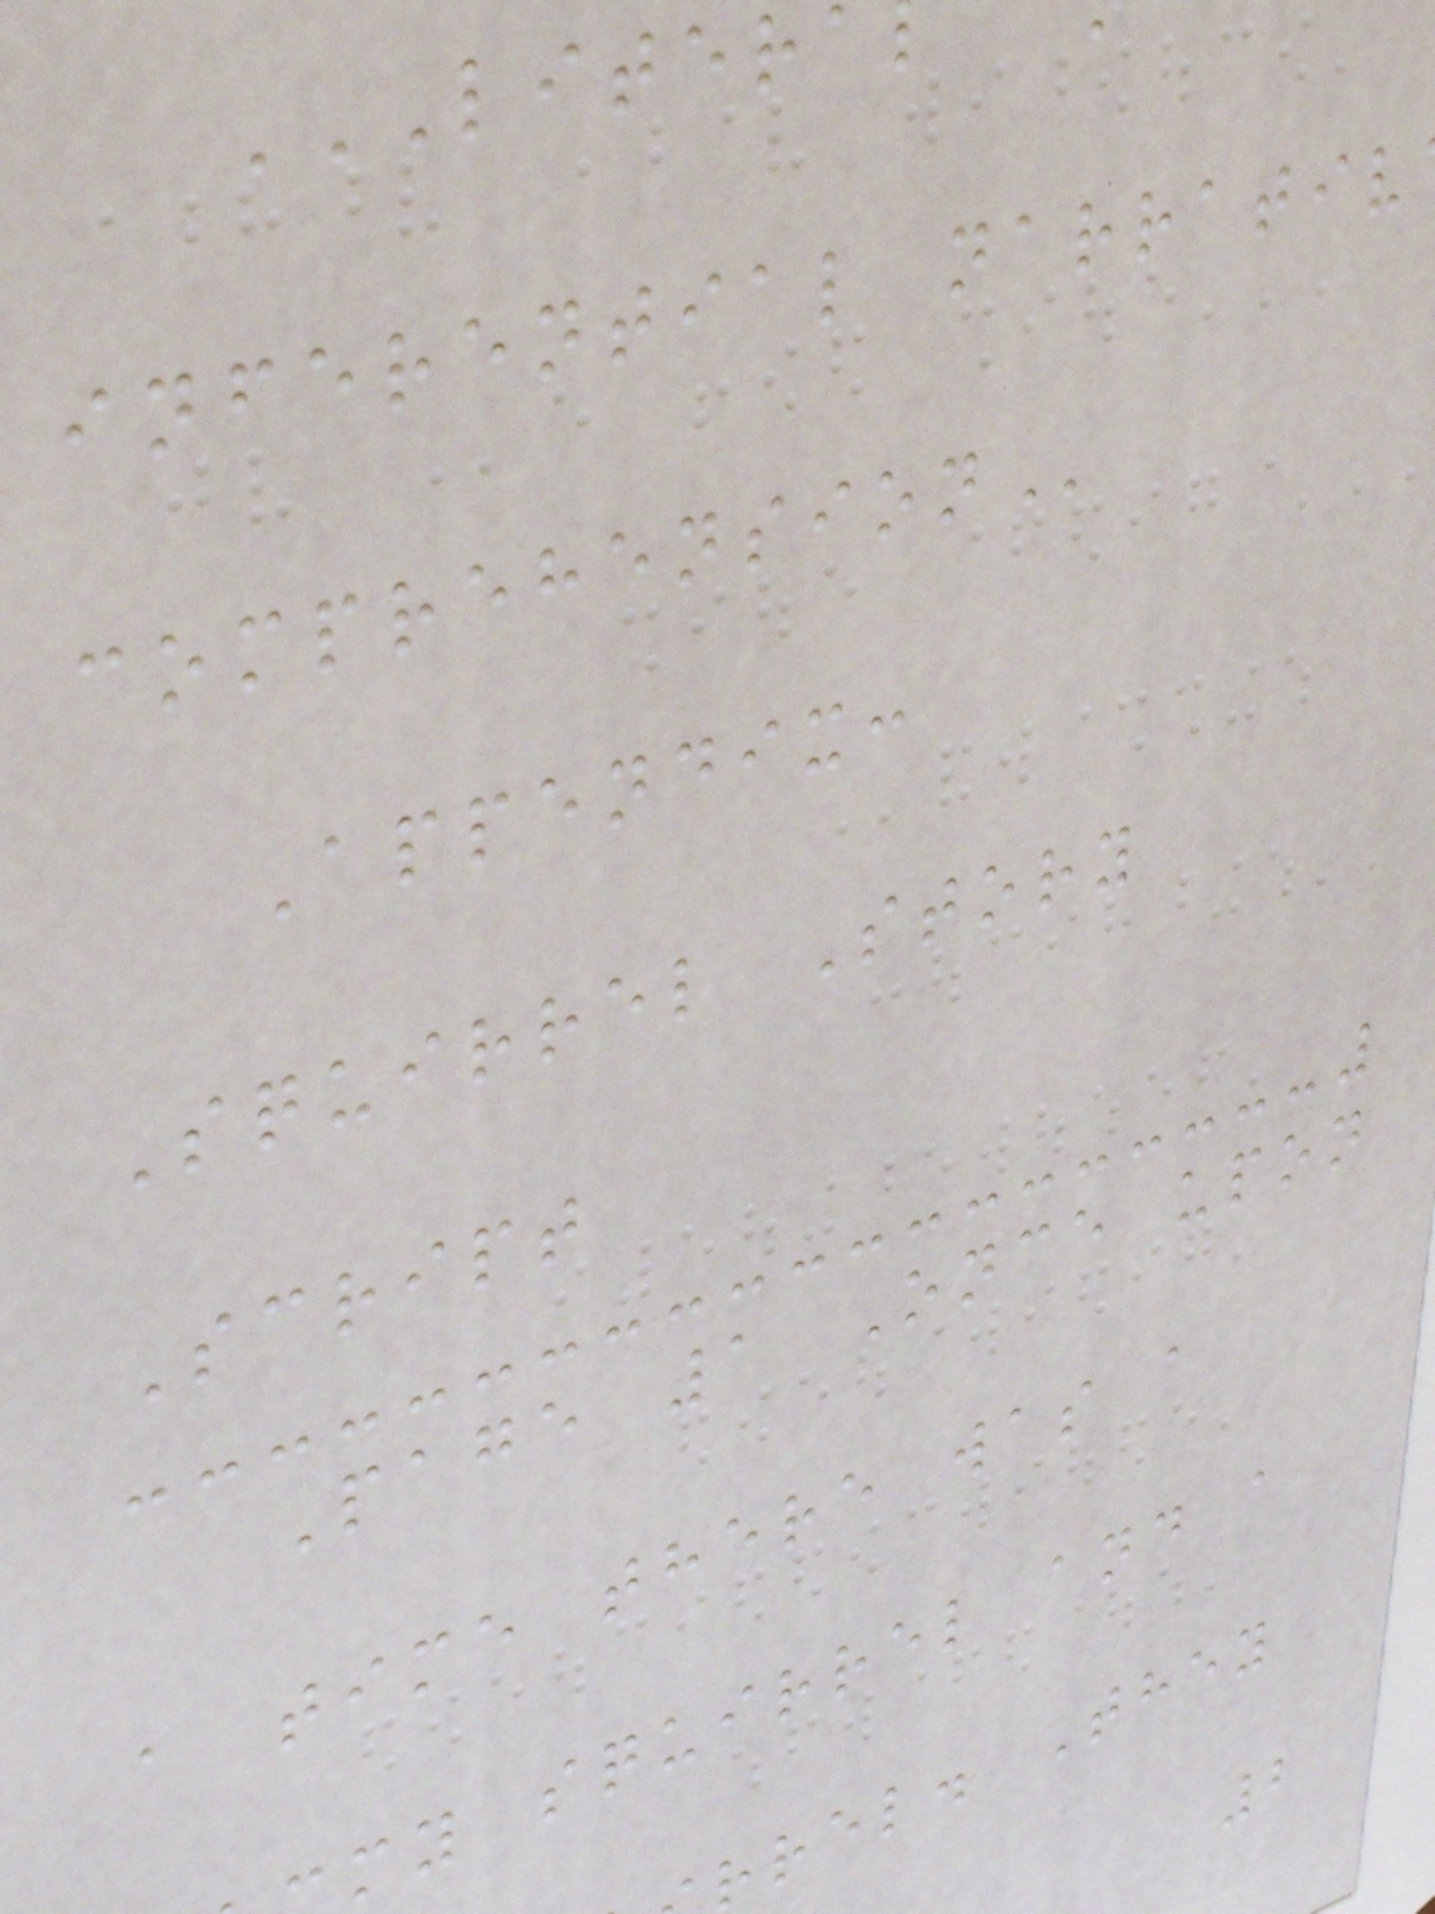inferential
Appendix:
Squirrel Story
Script
Page 1 Once upon
a time there was a
my squirrel and a
rrel. They
2
